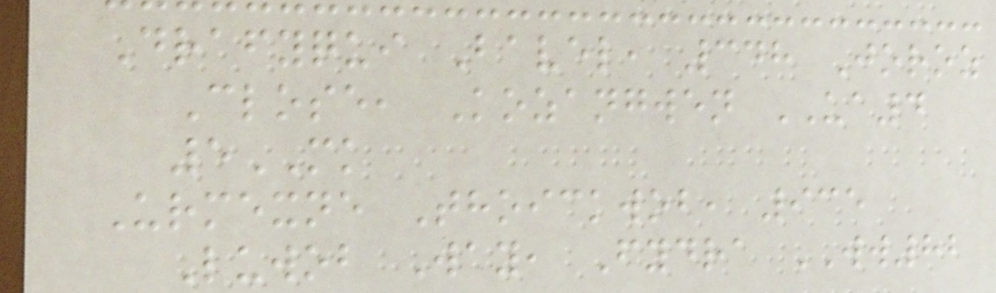Drafyqui Bavel, 348 Joroz
Close, Kozangwen UA4
5MK
Urmexne Thoickwob, 935
Luwob Way, Fydra WW82
